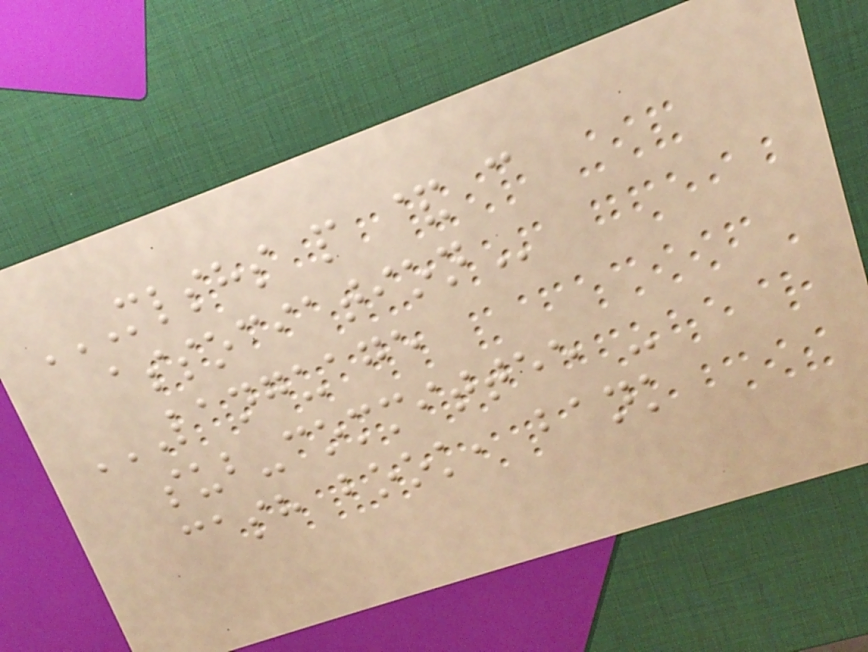MLSHS P & C
ASSOCIATION
LANGUAGE
SUB-COMMITTEE -
CASH BOOK, BANK
